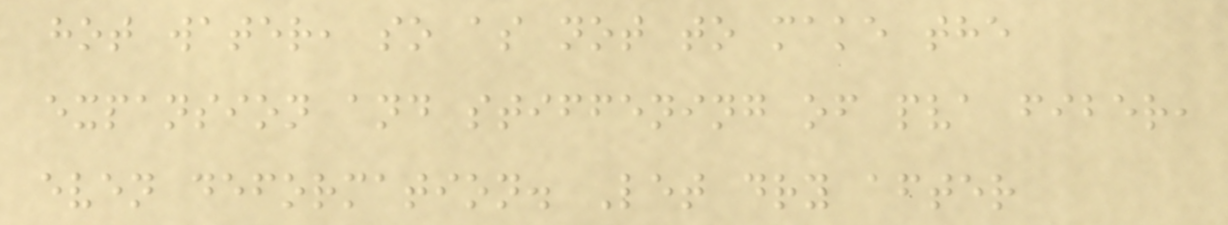hot water, so as not to make the
expansion and stiffening of pva fiber,
even deformation. Let dry after
